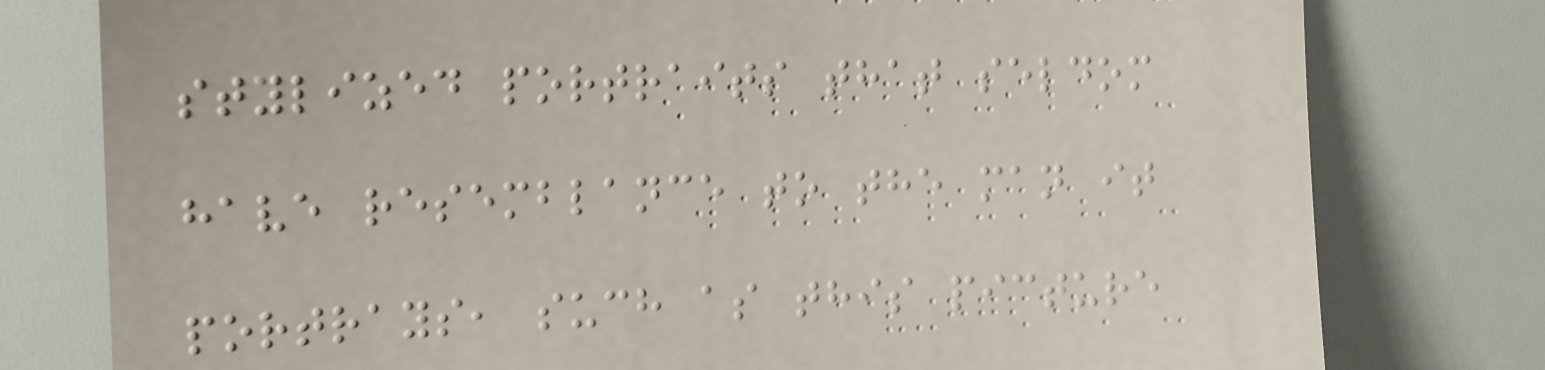stylized portraits that seldom
have resemblance to the man it
portrays, such as this picture
